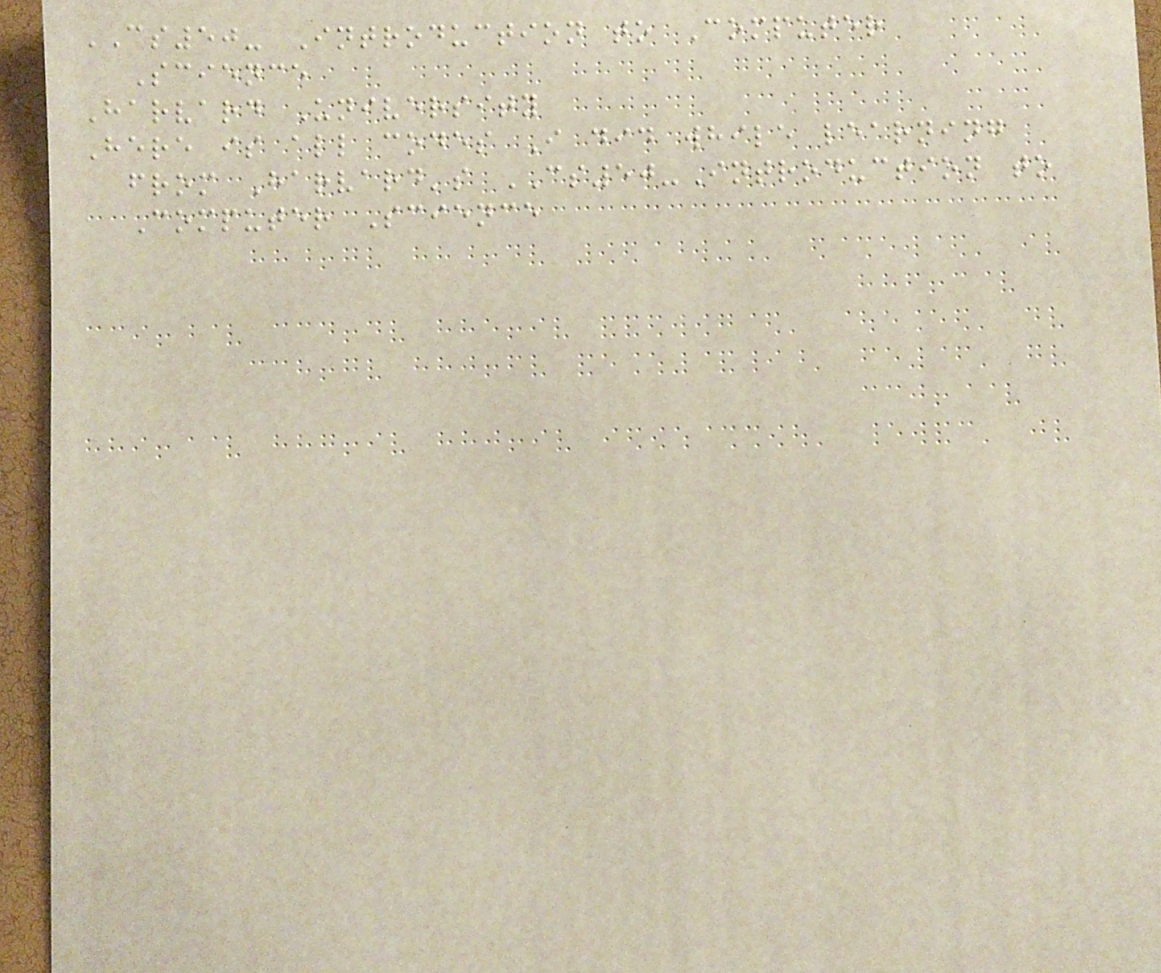CS50- Introduction to Computer
Science
Harvard University
Here is all codes I did while learning
from Harvard's CS50-Introduction to
Computer Science
